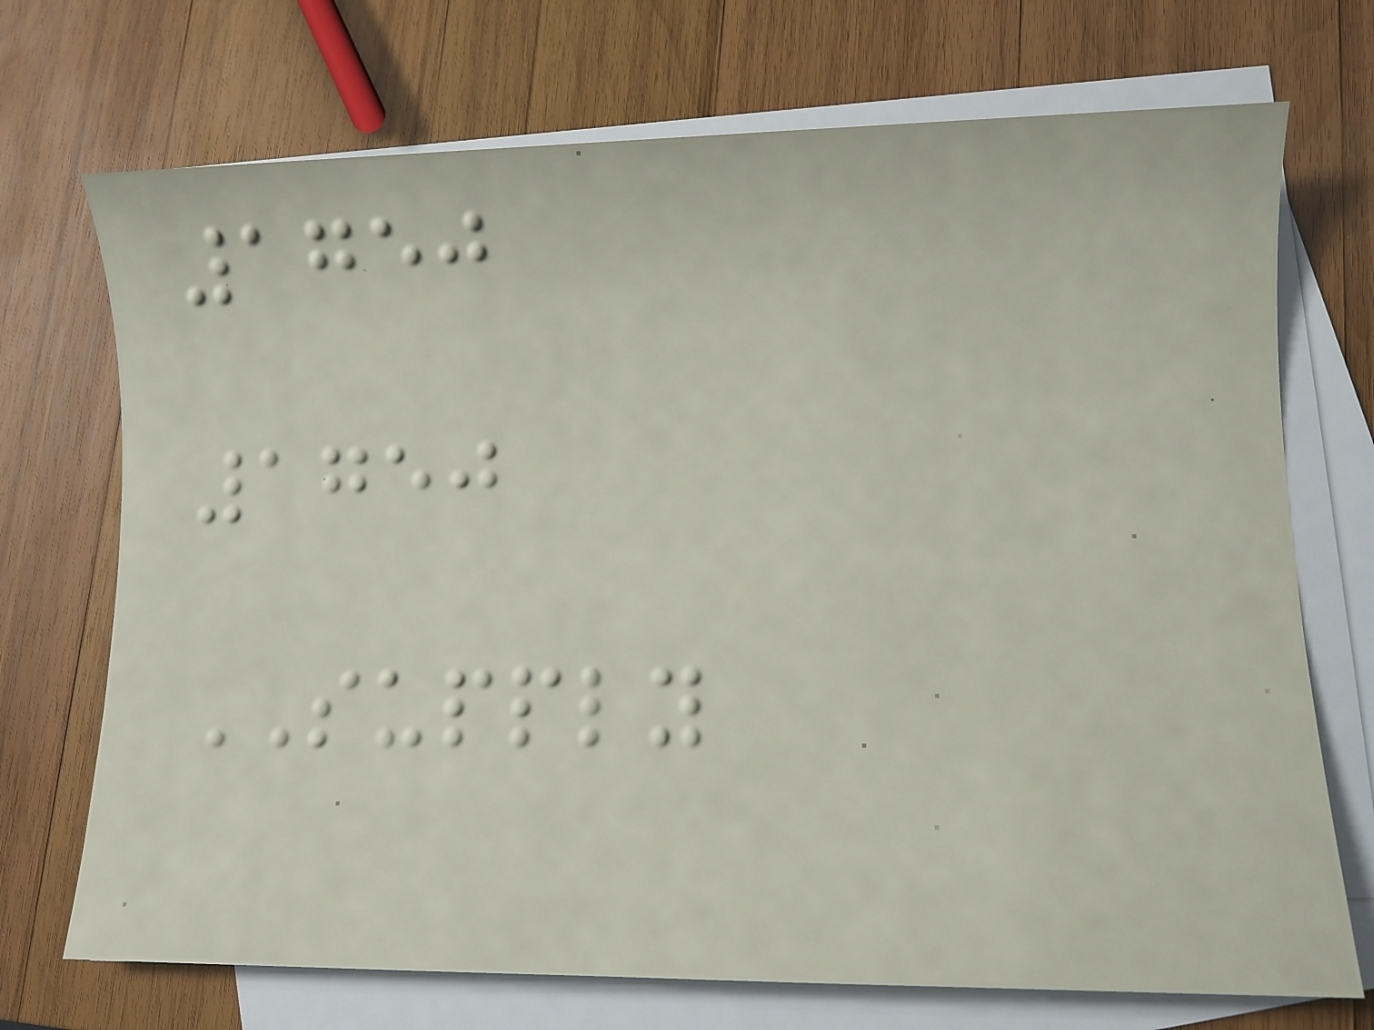1750
1750
SUPPLY
